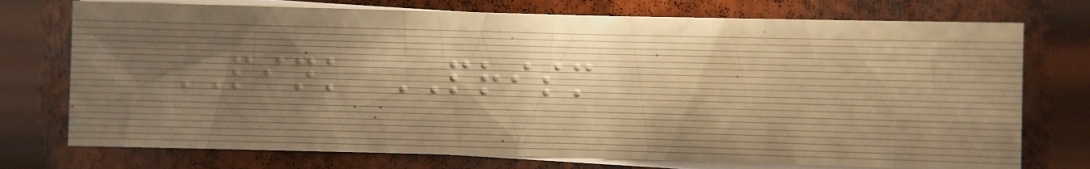PINK PRISM
